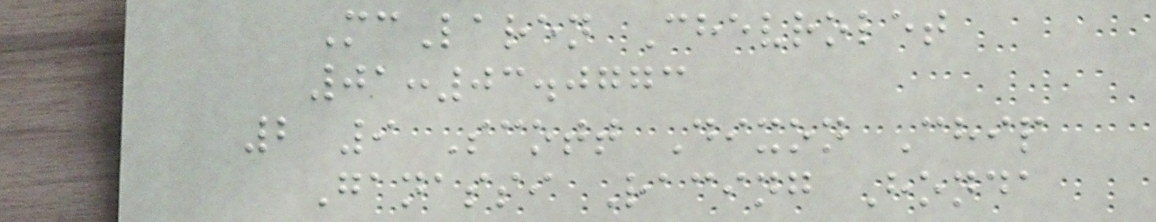McLaren Chevrolet
01:03.0773
2 9 Scott Dixon Chip
Ganassi Racing Honda
